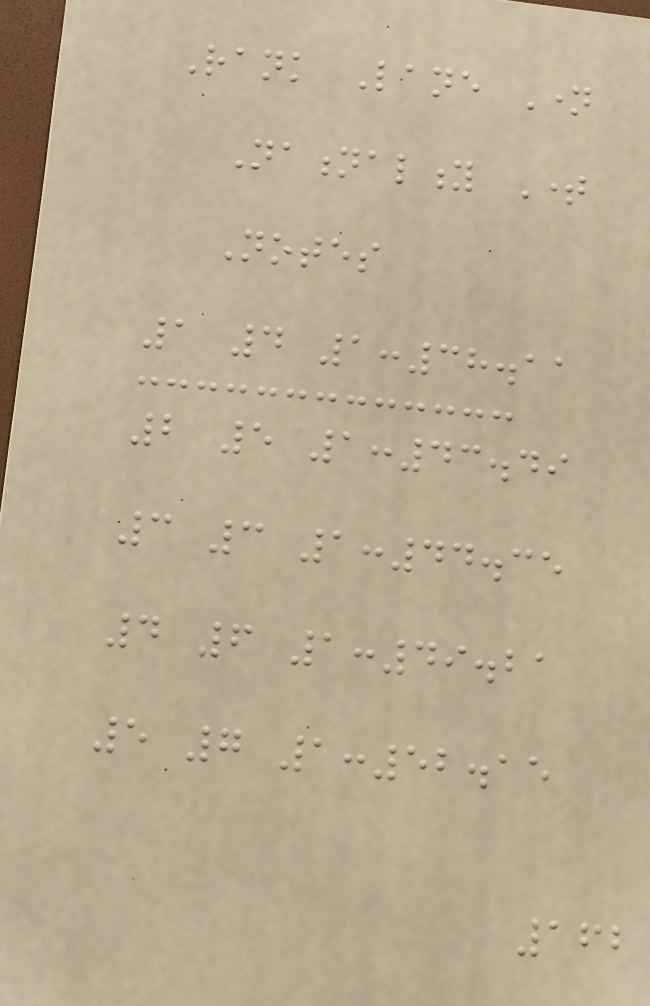Rank Lane Name
Nationality Time
Notes
1 4 1:38.11
2 5 1:43.49
3 3 1:44.35
4 6 1:49.21
5 7 1:52.15
162
